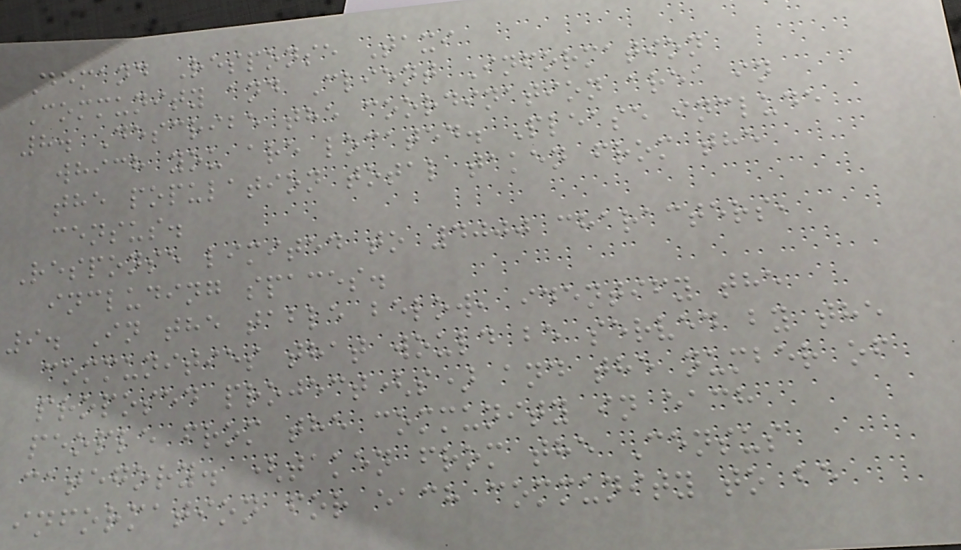Demand Response Taxi
Community and Client Information
8. Describe the coordination area in
which you are located. Please include
the population total taken from the
census.
Response limited to 4000 characters,
including spaces.
9. In the table below, identify the
communities that would be served by the
proposed project(s) and the number of
people from the community in each
category. (taken from the Census
information for each community to be
